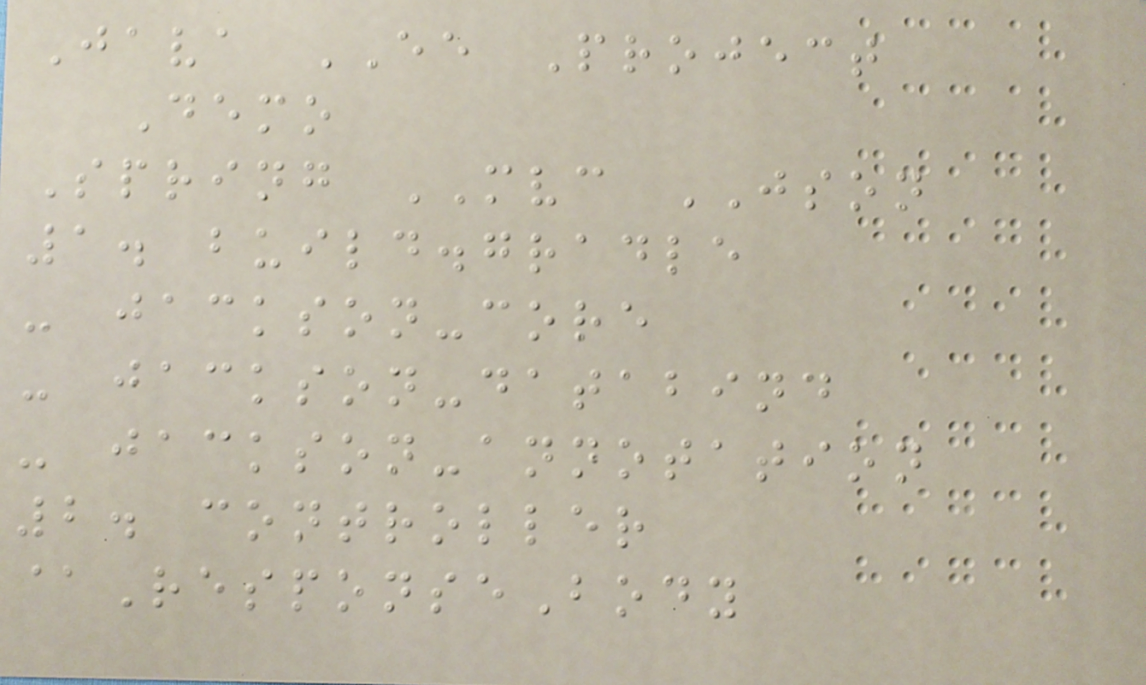Java EE Project
Demo
Spring MVC JSON
1. build.gradle
- jackson-core
- jackson-databind
- jackson-annotation
2. controller
@ResponseBody
